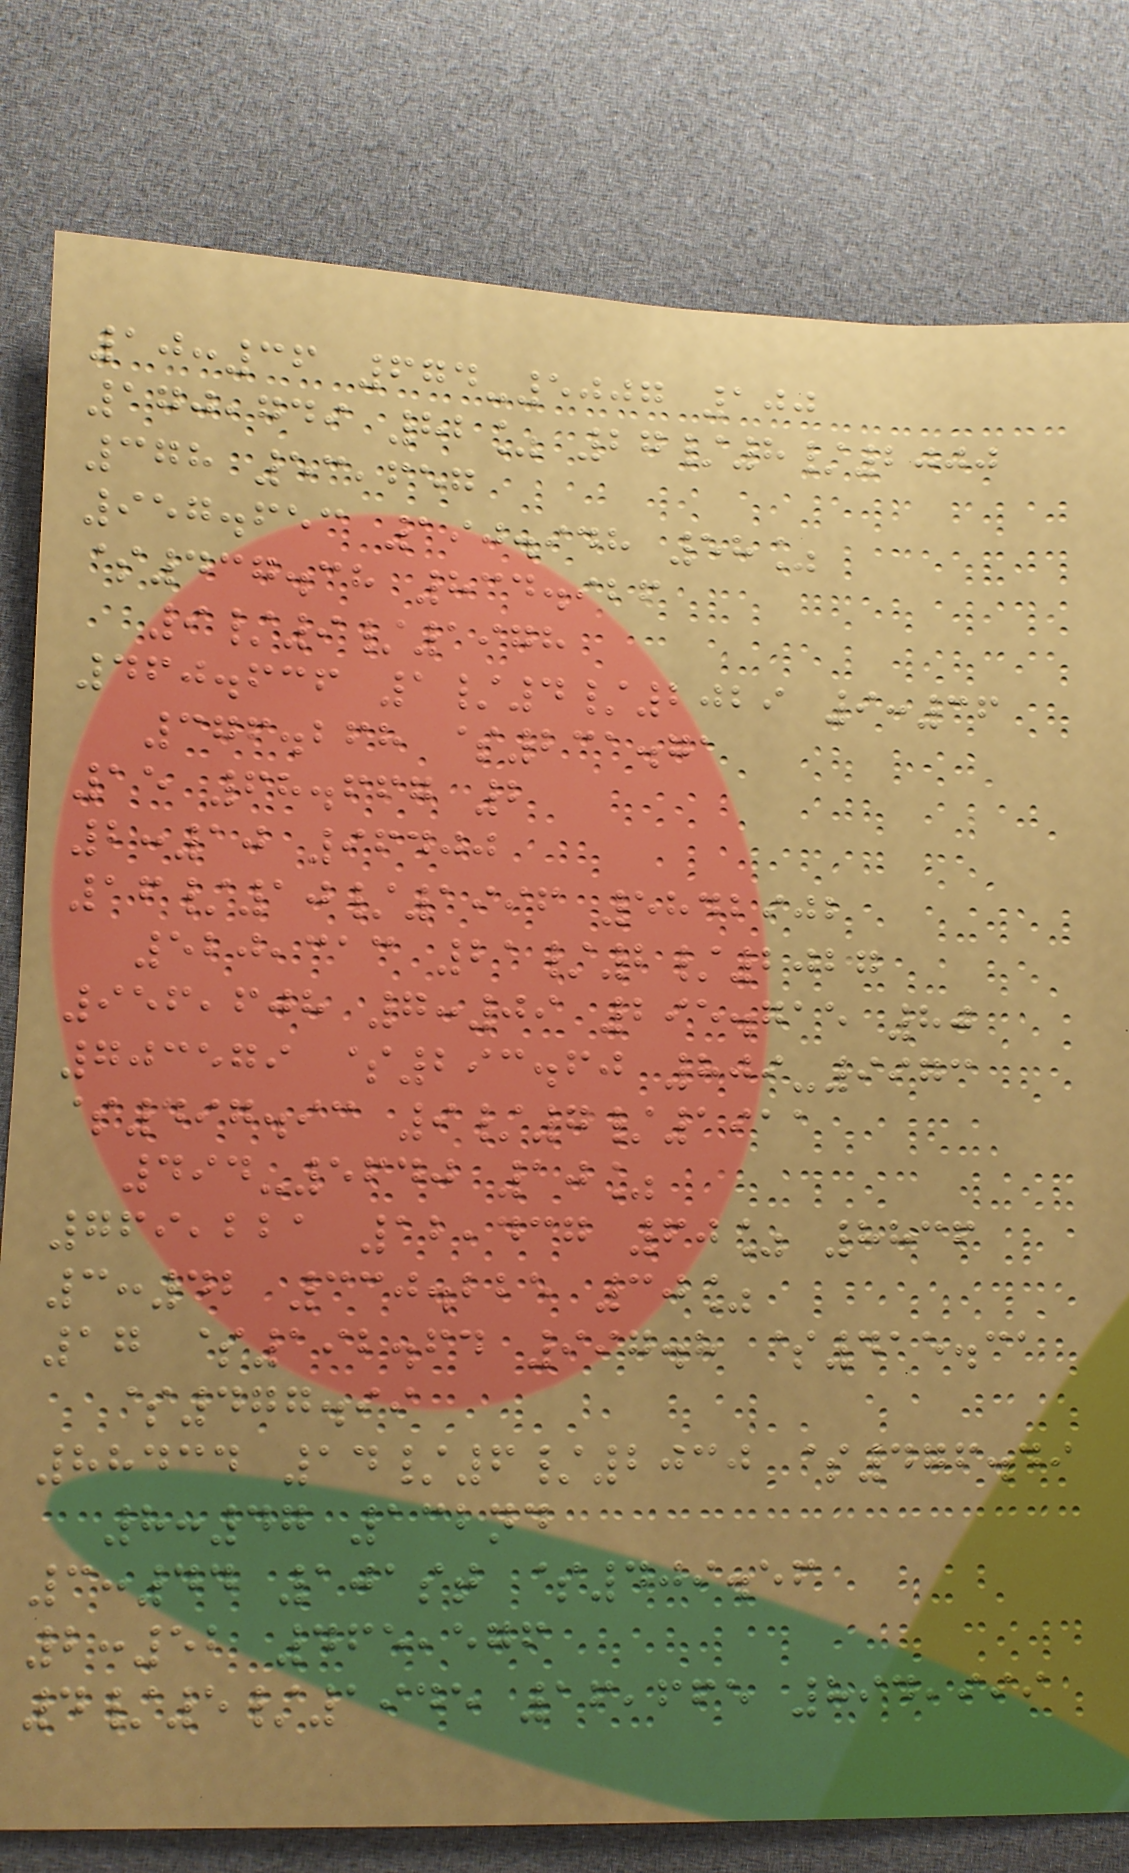10:36 674-5007 100
170,749 82% 27/8/2000
378 53,657
957.653 190.948 58%
$437.38 834.926
9/9/1978
460.636 1/4/2029 9:36
376.268 $231.71
15 68.667 2
2:10 96400
16/10/1996 5842902
520,313 21/2/2027
956,608 7:09 295.715 80
703579 $293.60 809-9973
$497.93 9/7/1911
494-5640 10%
769,221 12,437 60% 8836
3:42 330.225 30%
17 $192.64 997.8 $415.31
$477.99
88434 14/6/2030 $476.49
8:47 132nd
3:44 101st $409.56
2:52 465,576
4/5/1945 16,665 894,999
